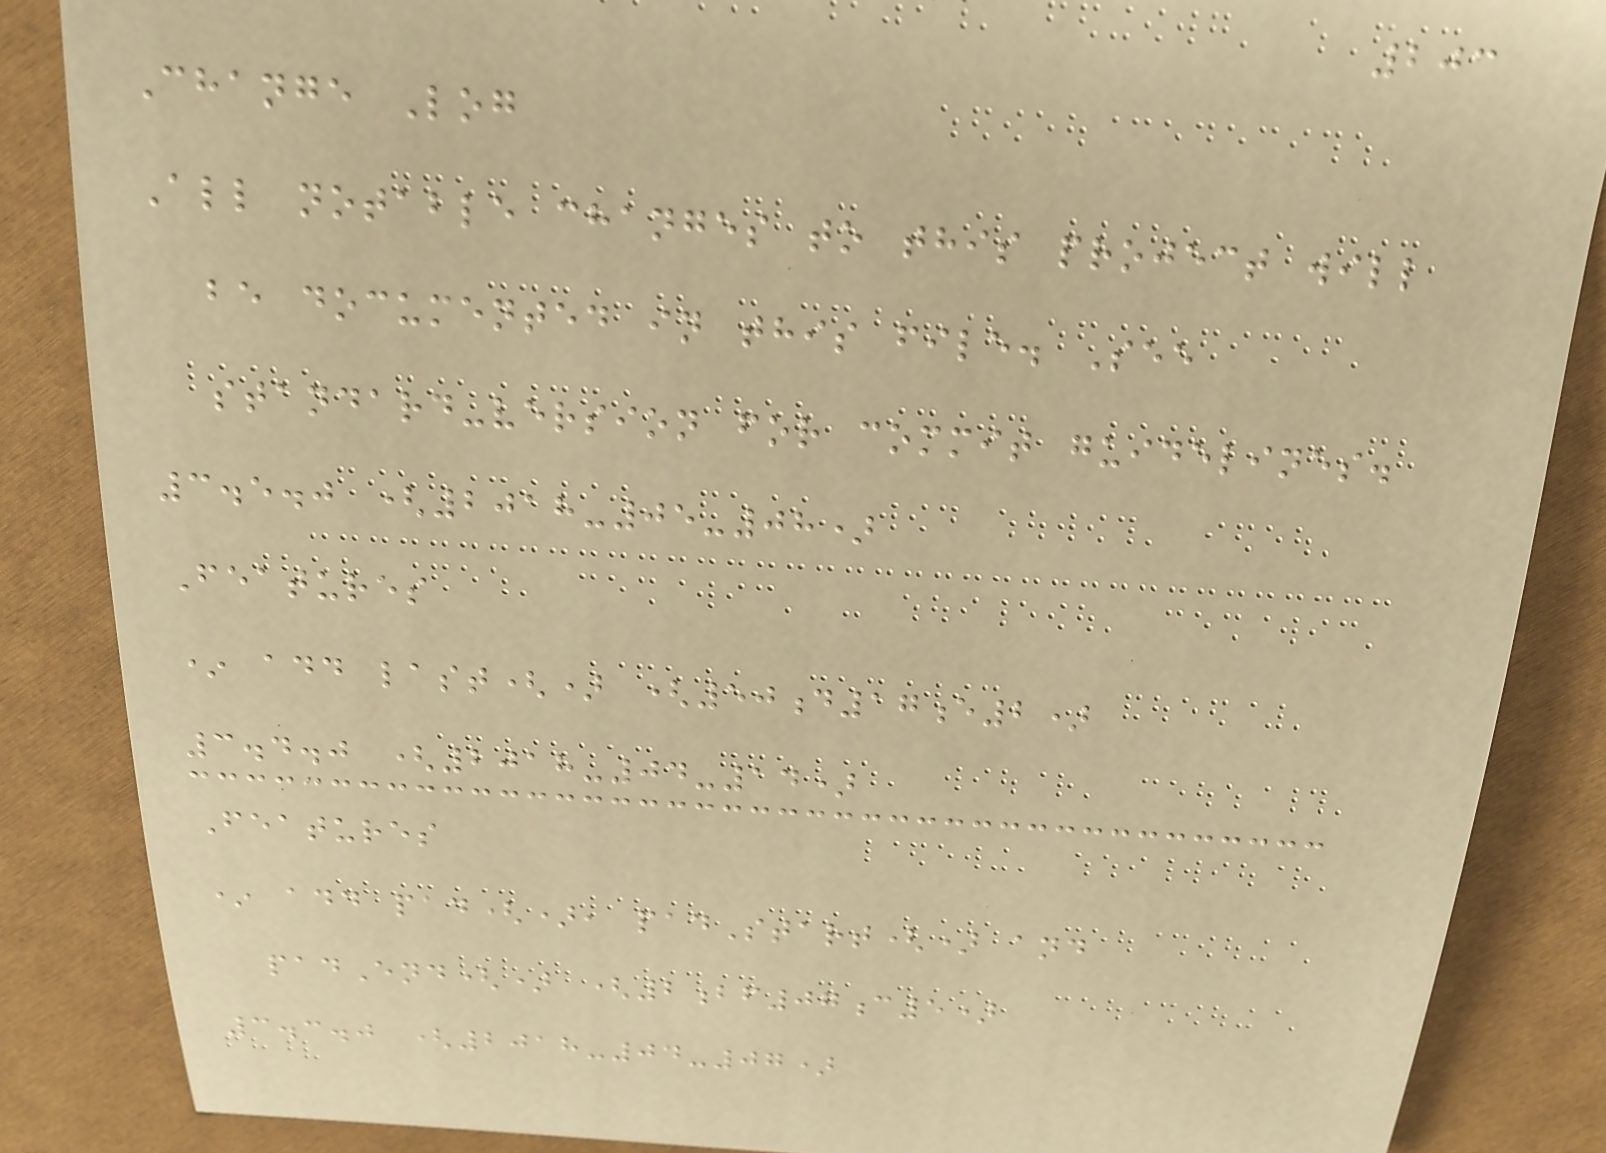203
Change Log
All notable changes to this project will
be documented in this file. See
standard-version for commit guidelines.
3.5.0 (2018-05-08)
Features
* add last() (50d17e2)
3.4.0 (2018-04-14)
Features
* add pad(), padStart() and
padEnd() (2bf07c5)
3.3.0 (2018-04-07)
